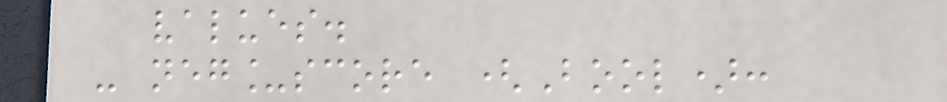values.
- neg_score (Bool):
